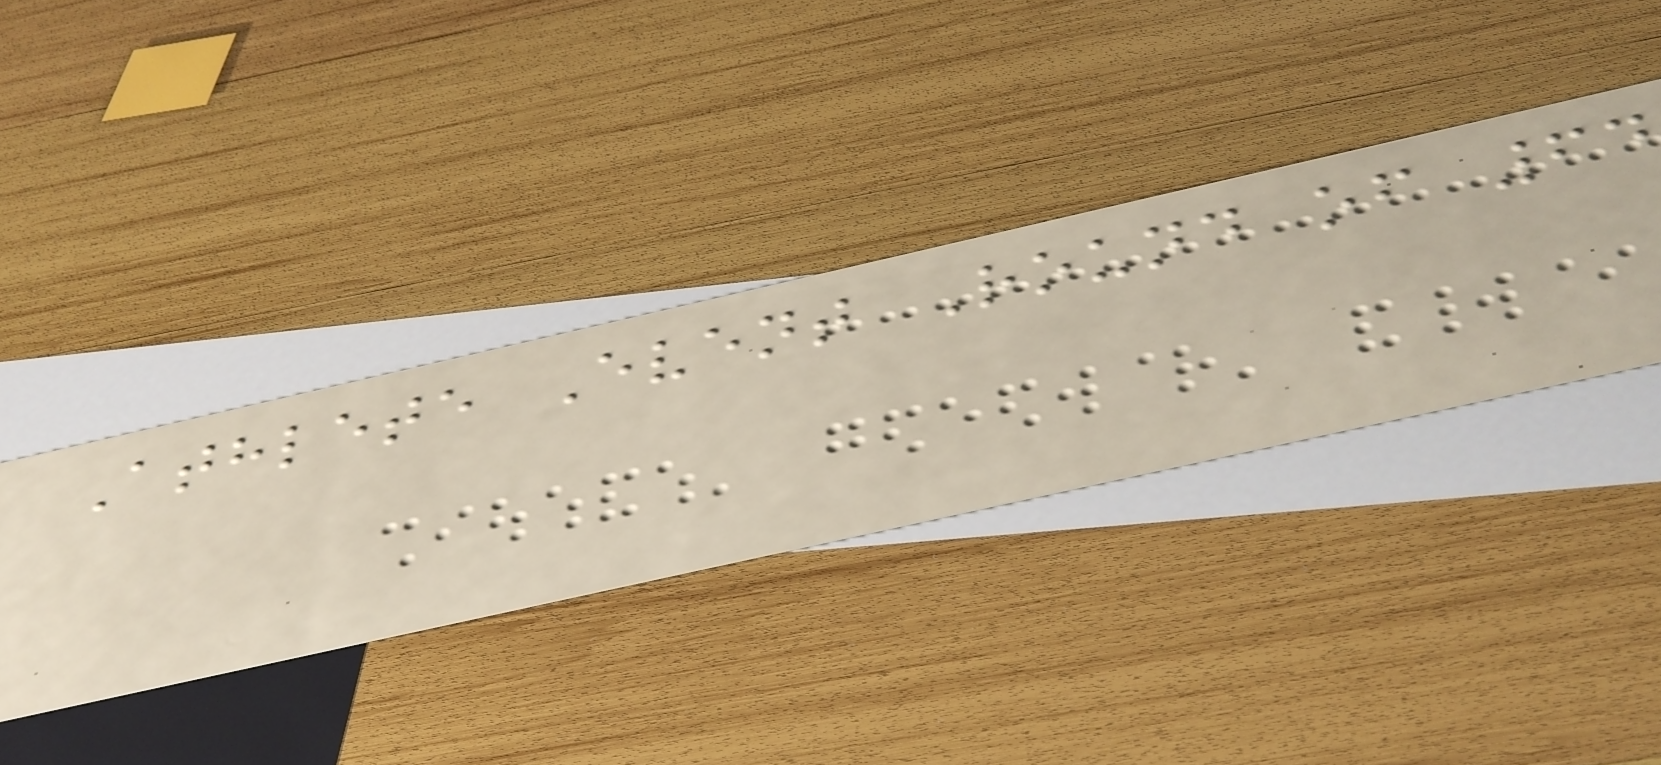Athlete Event Round of 64
